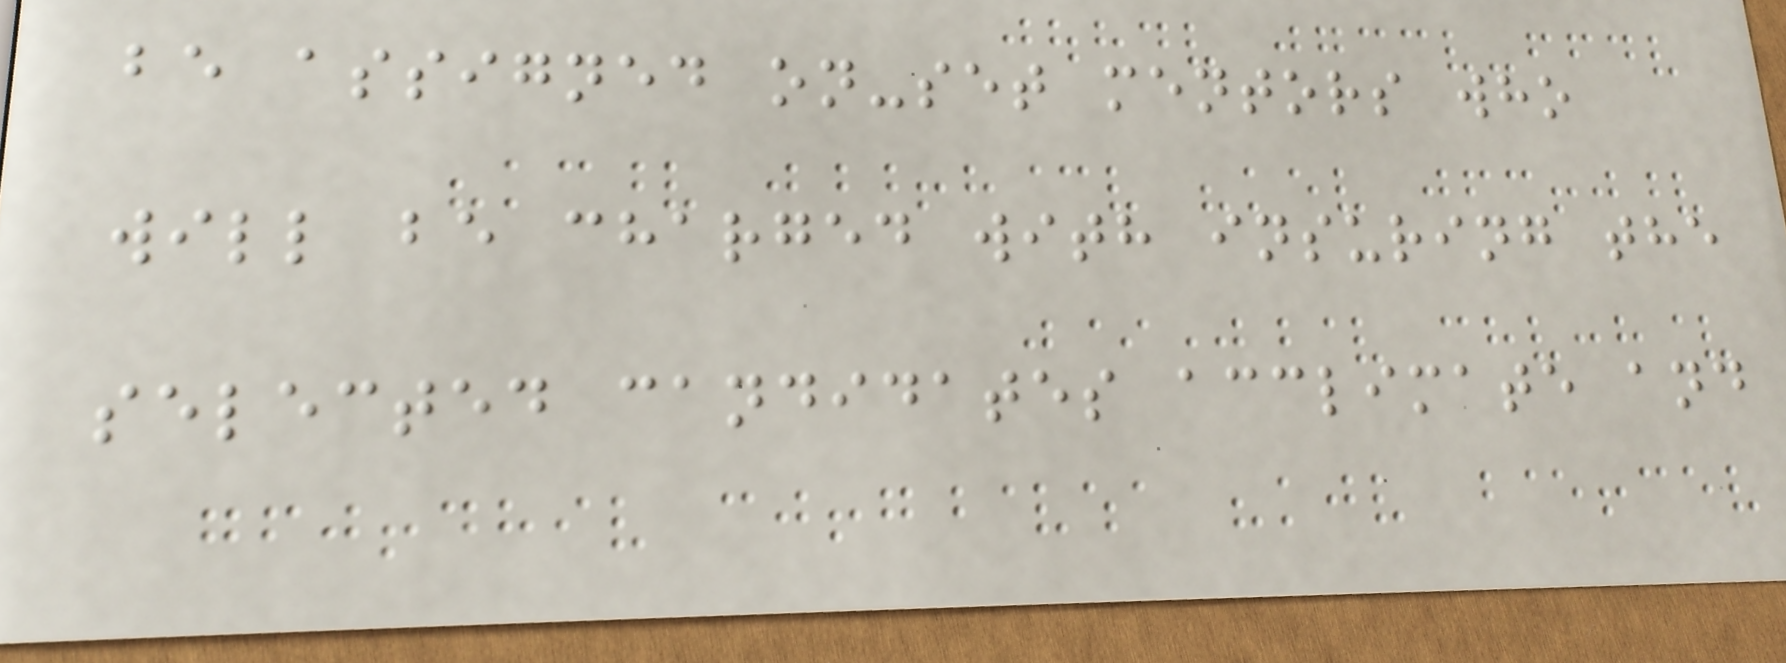be assigned on-set mentors who
will be charged with insuring the
selected candidates acclimate and
